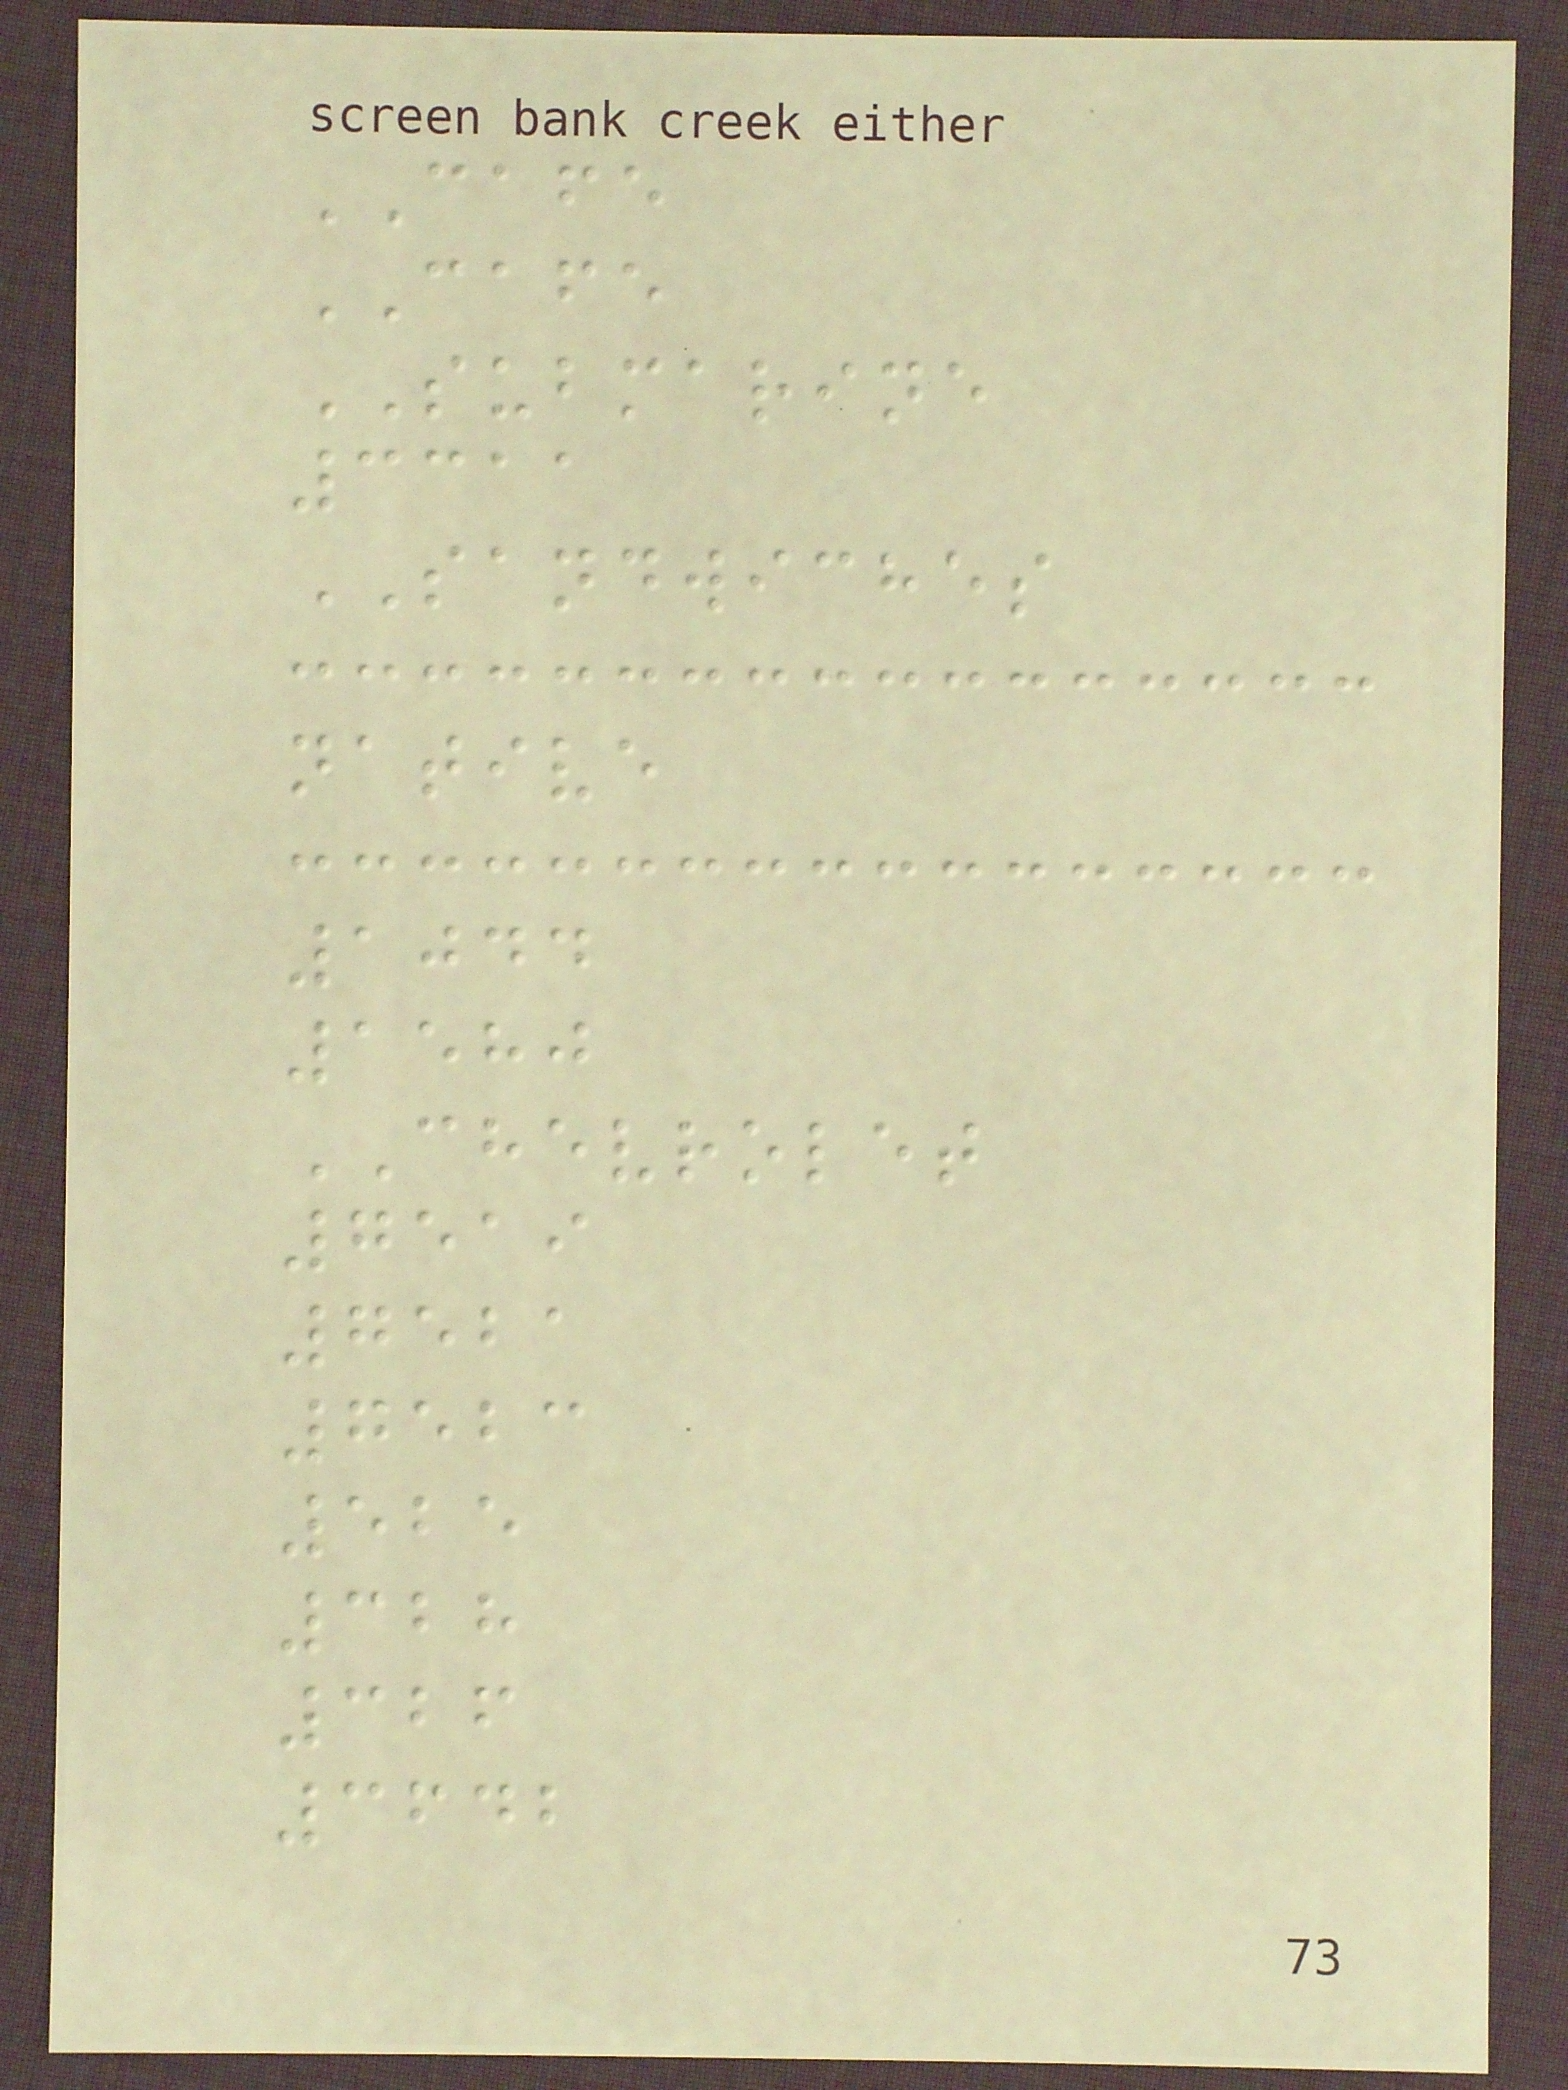CAFE
CAFE
SUBMARINE
3311
SANDWICHES
native
1044
1580
CHEVROLET
7519
7521
7523
525
328
326
3642
